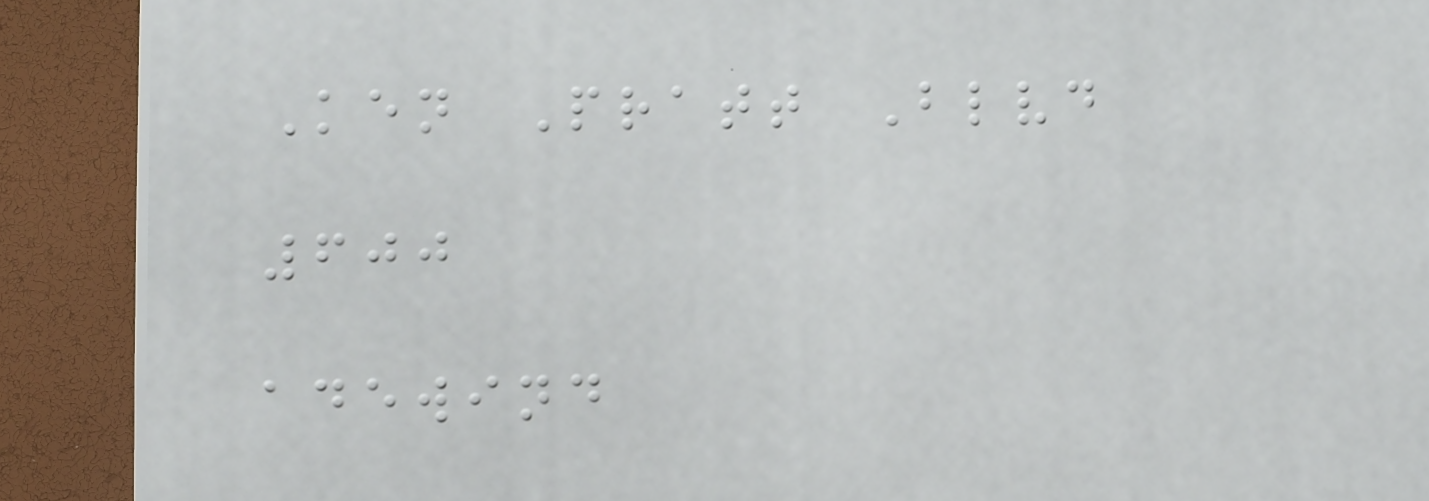Ken Pratt Blvd
600
adewind
